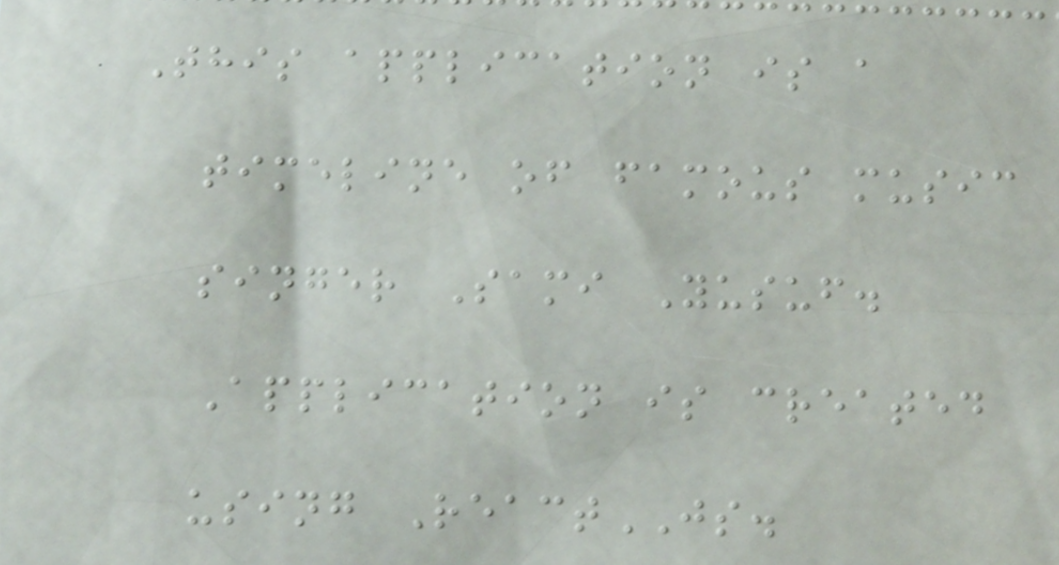This application is a
timeline of famous music
singer Sami Yusuf.
Application is created
using ReactJS.
